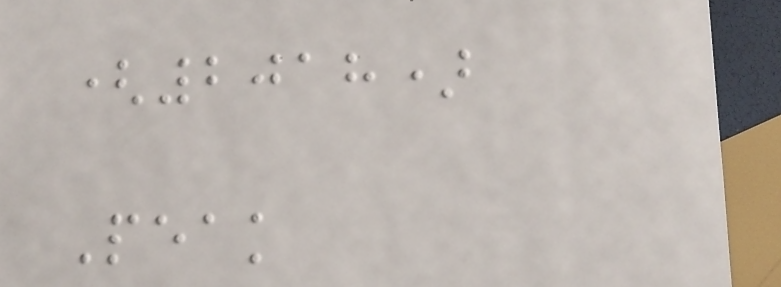(2018)
Peak
